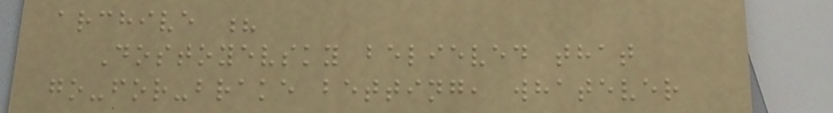archive ?
Dostoyevsky believed that
go-for-brake betting, whatever
